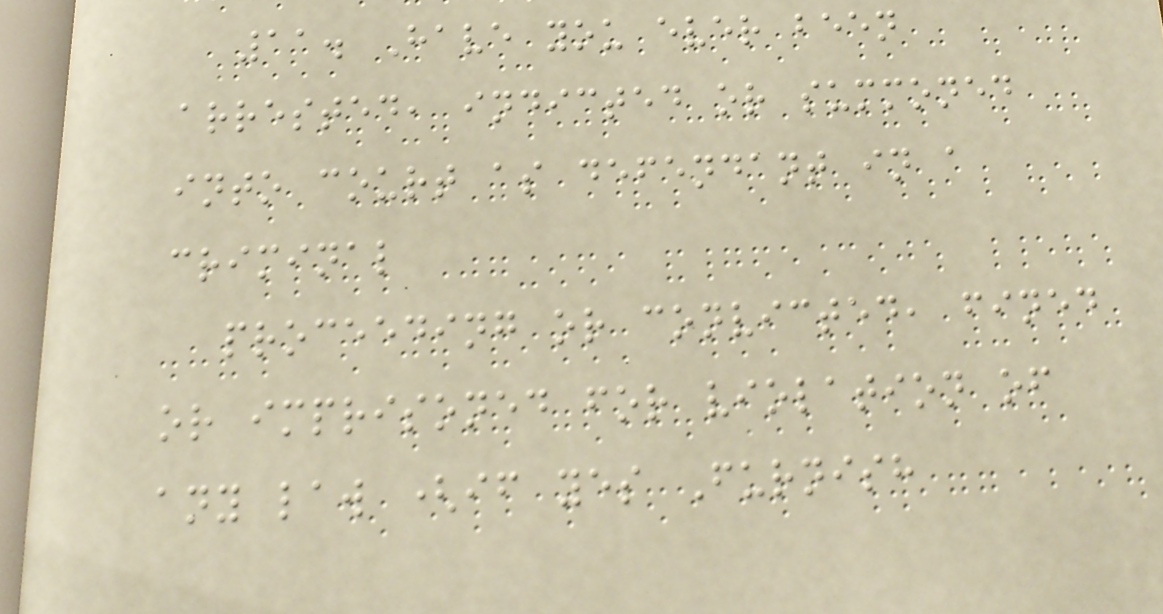11. Have you ever been
arrested, indicted or summoned
into court as defendant in a
criminal
proceeding or convicted, fined
or imprisoned for violation of
any law (if yes Furnish
